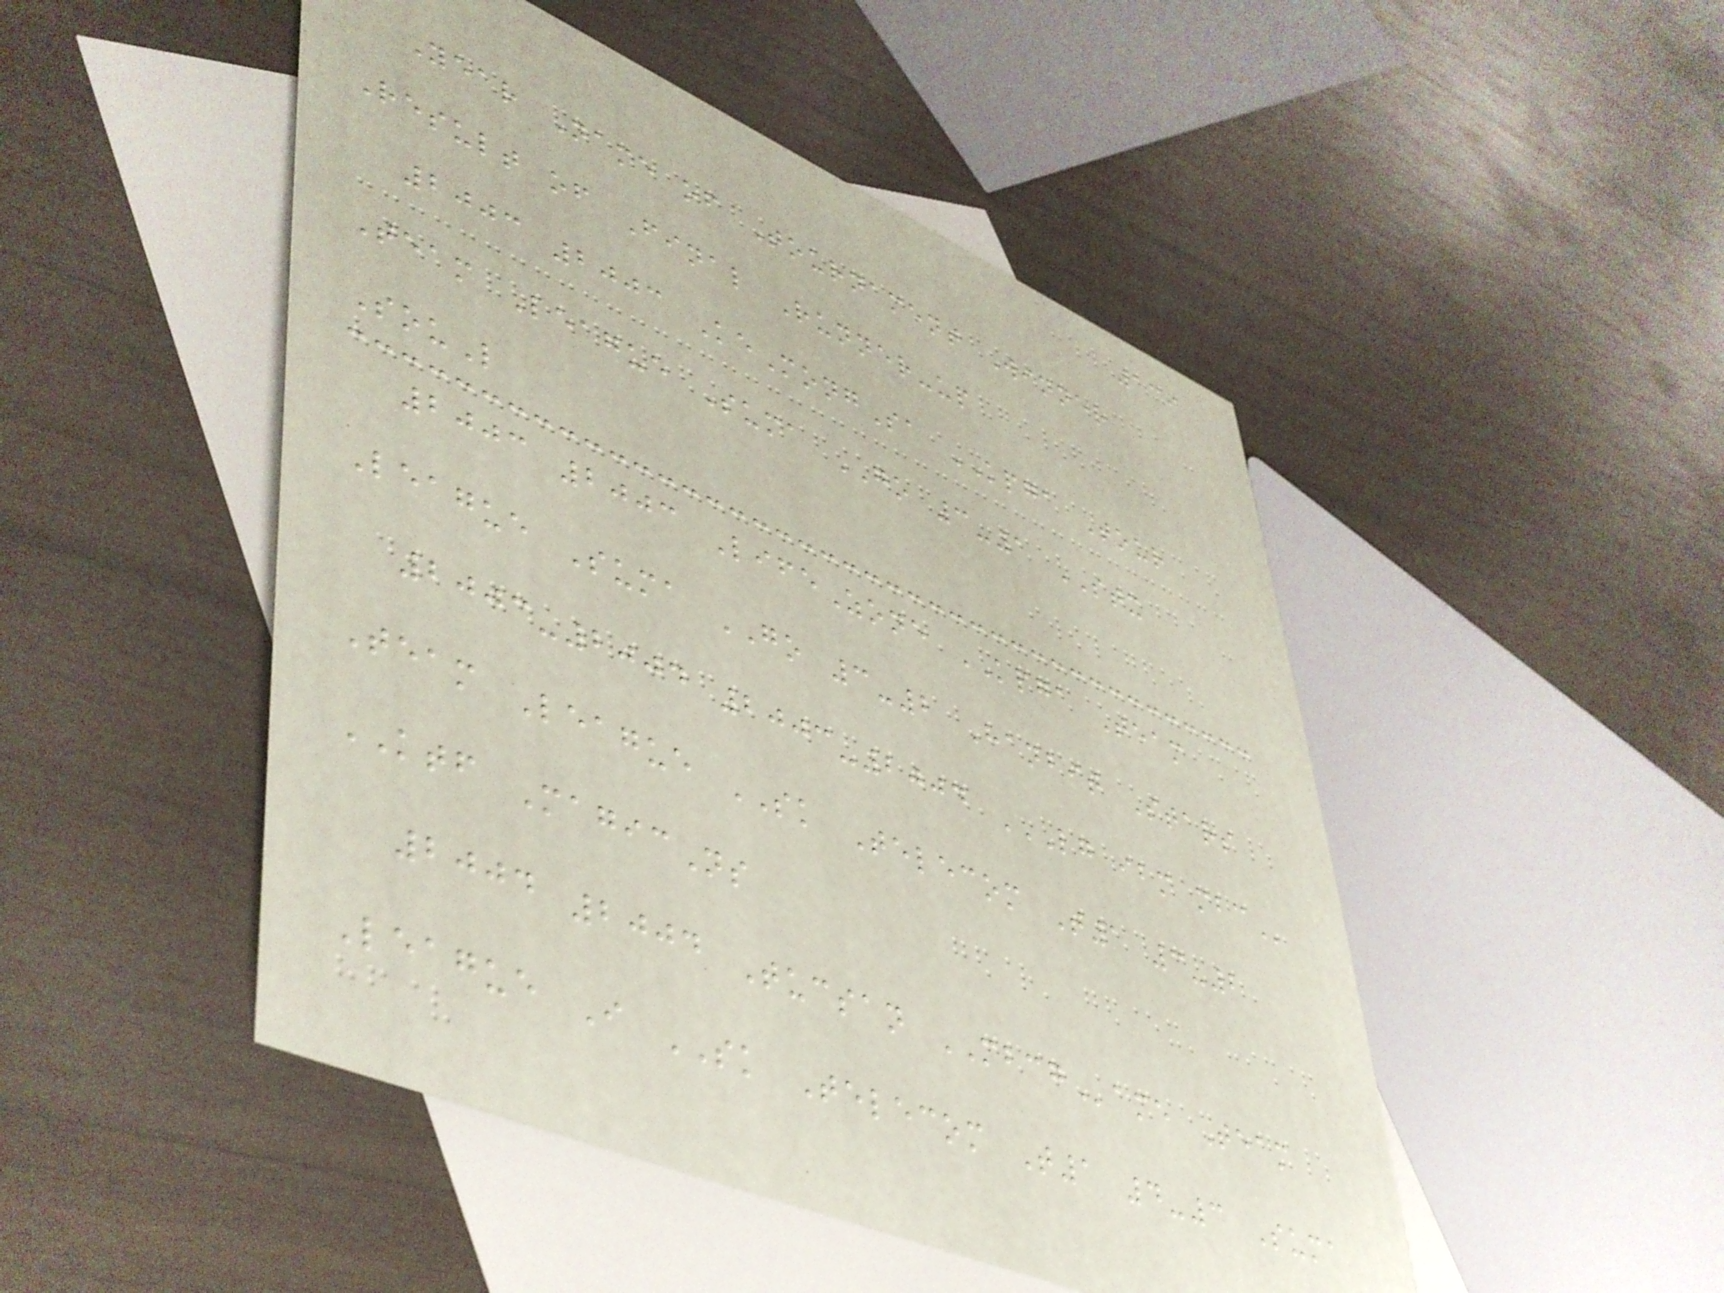139
Year Name of Tournament Winner
Result of Final Runner-up
2003 2003 KeMongSa KPGA Tour
Team League Suma GO 3-1 STX
SouL
2003 2003 LifeZone KPGA Team
League Suma GO 3-2 Hanbit Stars
2003-2004 2003-2004 LG IBM MBC
Team League SK Telecom T1 3-2
KTF MagicNs
2004 2004 Tucsan MBCGame Team
League I SK Telecom T1 4-3 Suma
